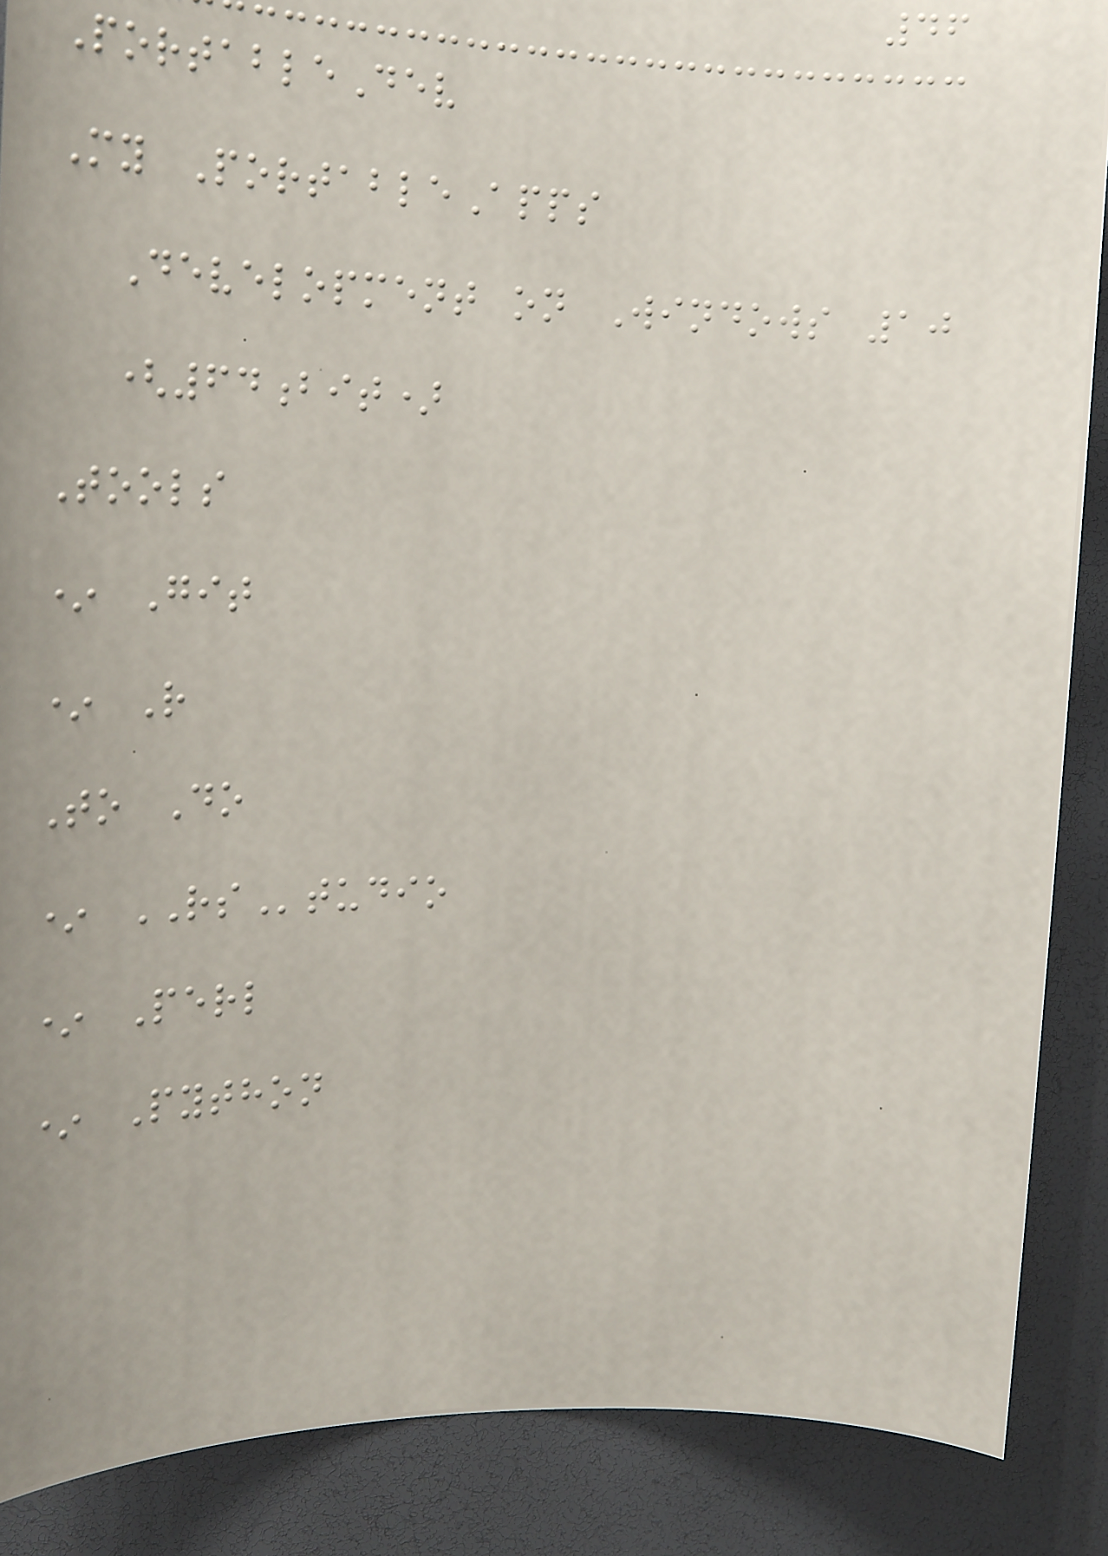46
PortableDev
My PortableApps
Development on Windows 10
(64bit)
Tools
* Git
* R
To Do
* RStudio
* Perl
* Python
